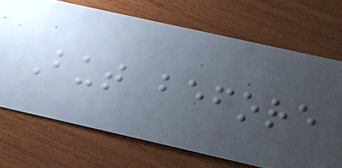But before
